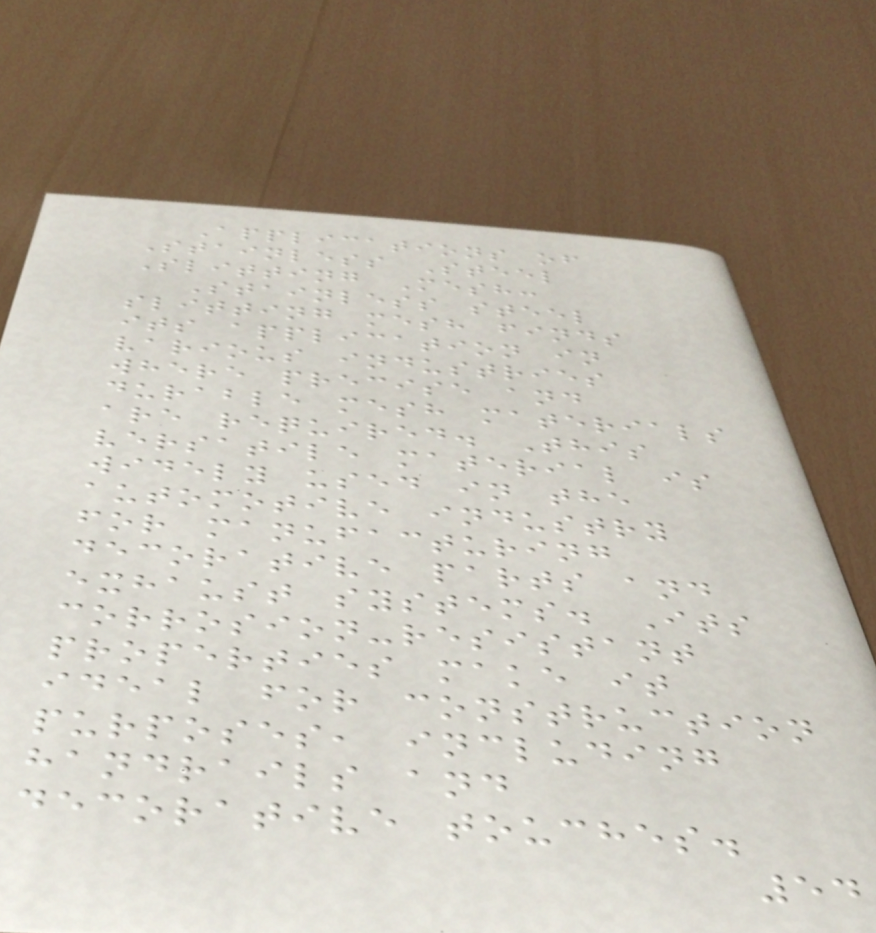Applications of
Stainless Steel
Slitting Mesh:
Stainless steel
slitting mesh finds
its application in
various industries
where precise and
durable mesh materials
are required. This
versatile material is
widely used in the
automotive industry
for manufacturing
decorative parts and
exhaust systems. Its
corrosion-resistant
properties make it
ideal for construction
purposes, including
handrails and
decorative touches.
54
